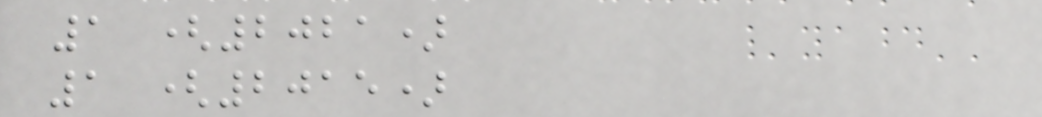1 (2021)
1 (2015)
